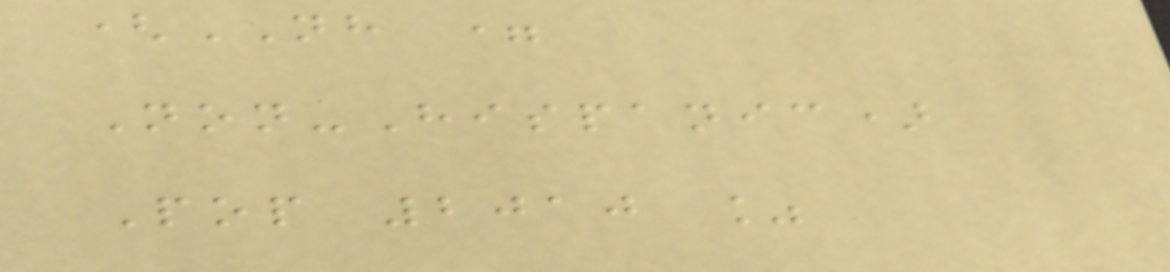(NH =
Non-Hispanic)
Pop 2010 %
